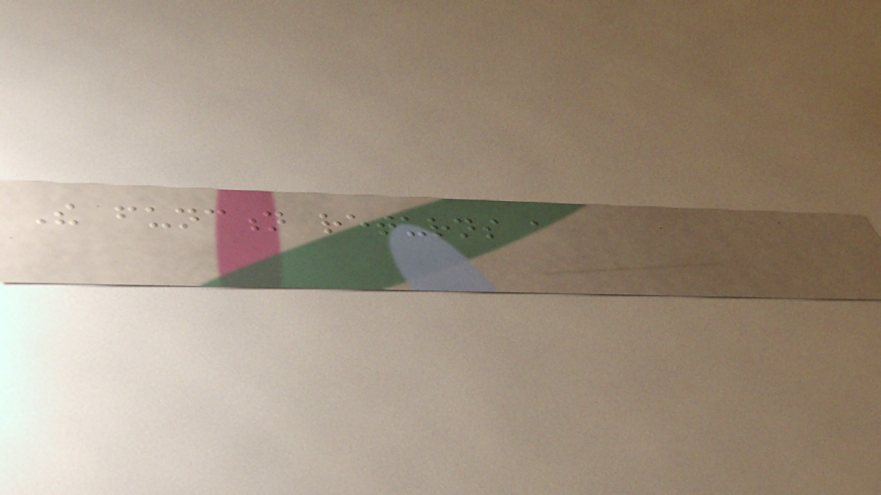The function returns a
